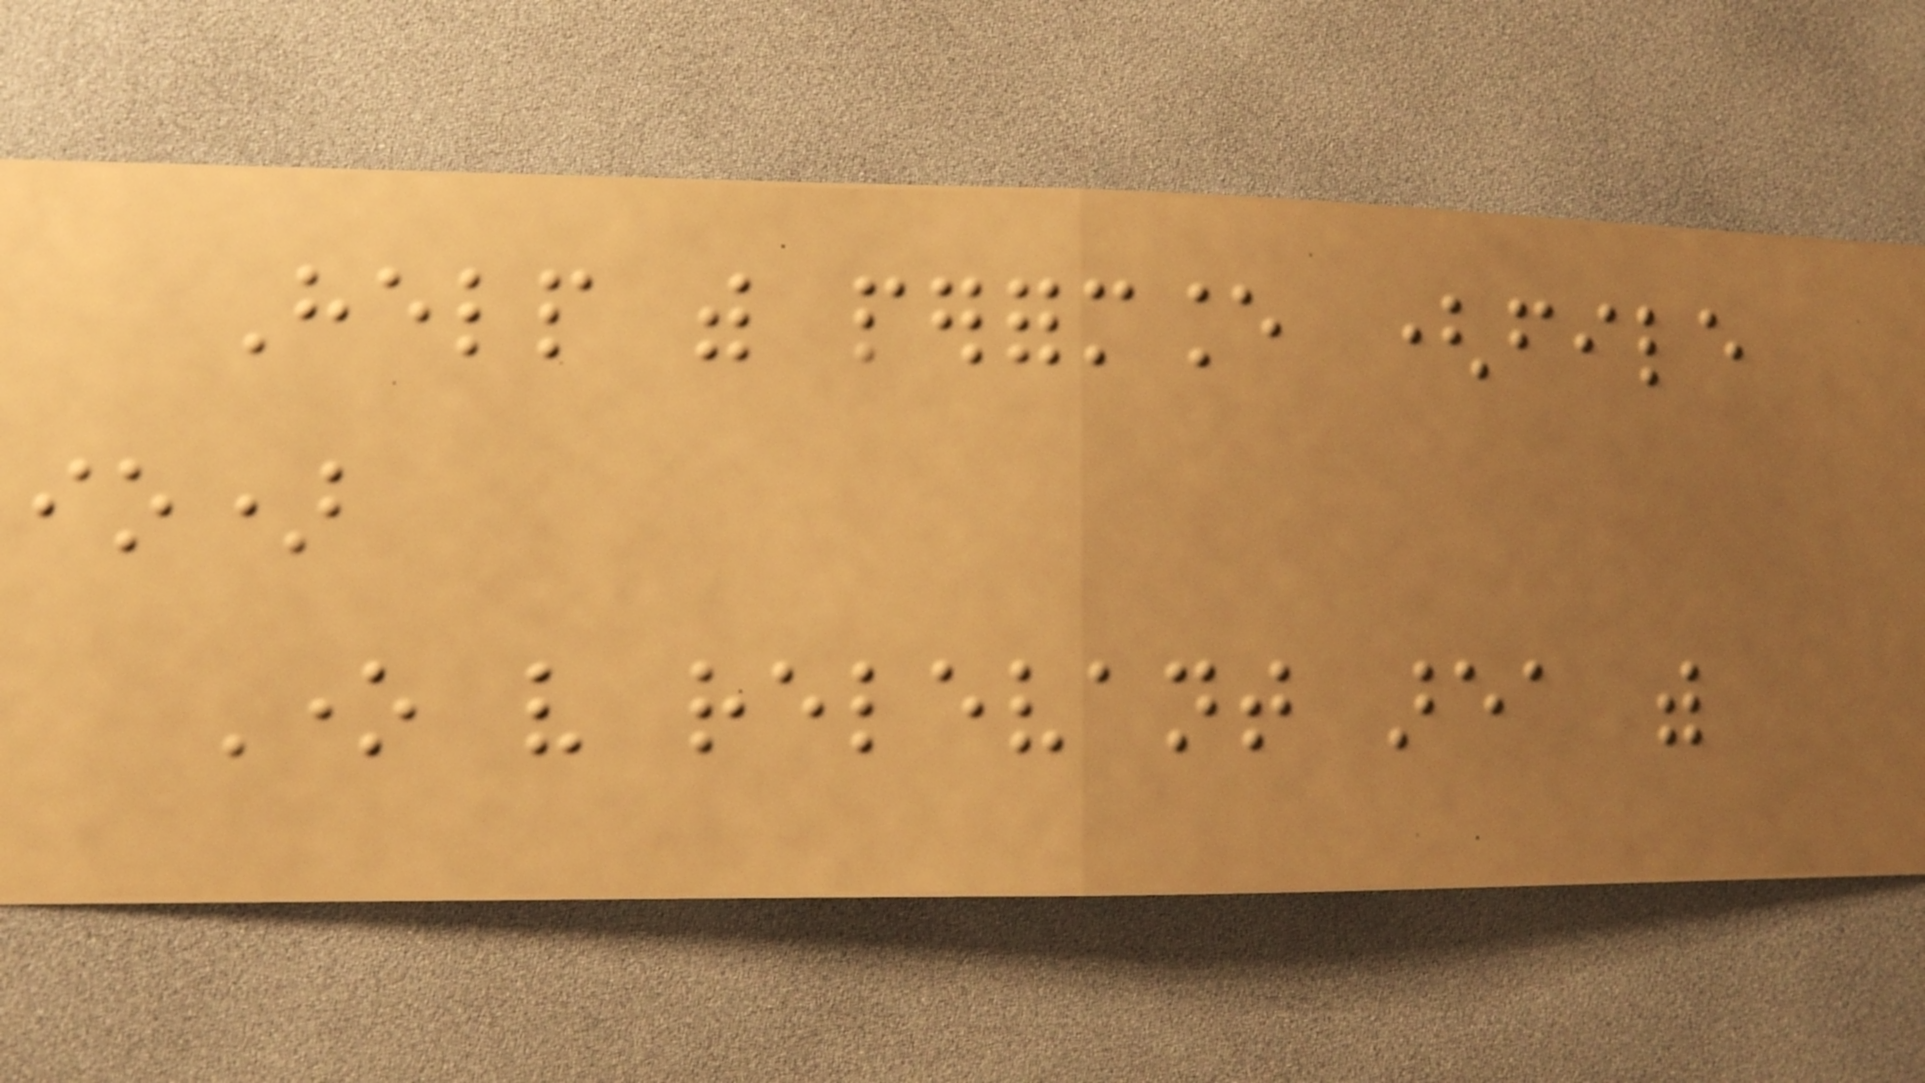Help with performance (file
io)
One very relevant area with
